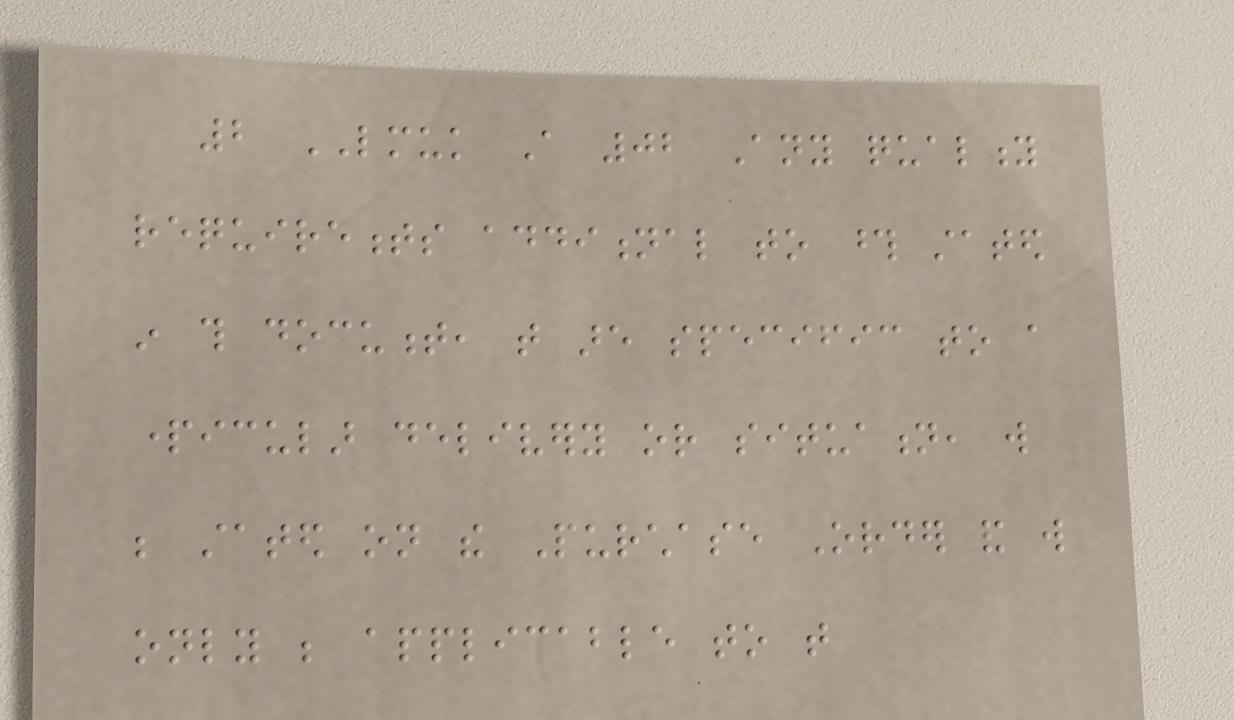2 LMUK A 02 Any quality
requirements additional to those stated
in this document, that are specific to a
particular delivery or situation, will
be stated on the Purchase Order and will
only be applicable to that
